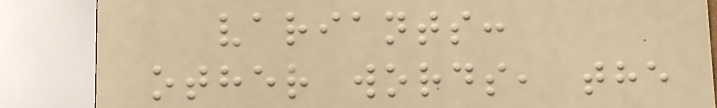variants:
other words, the
